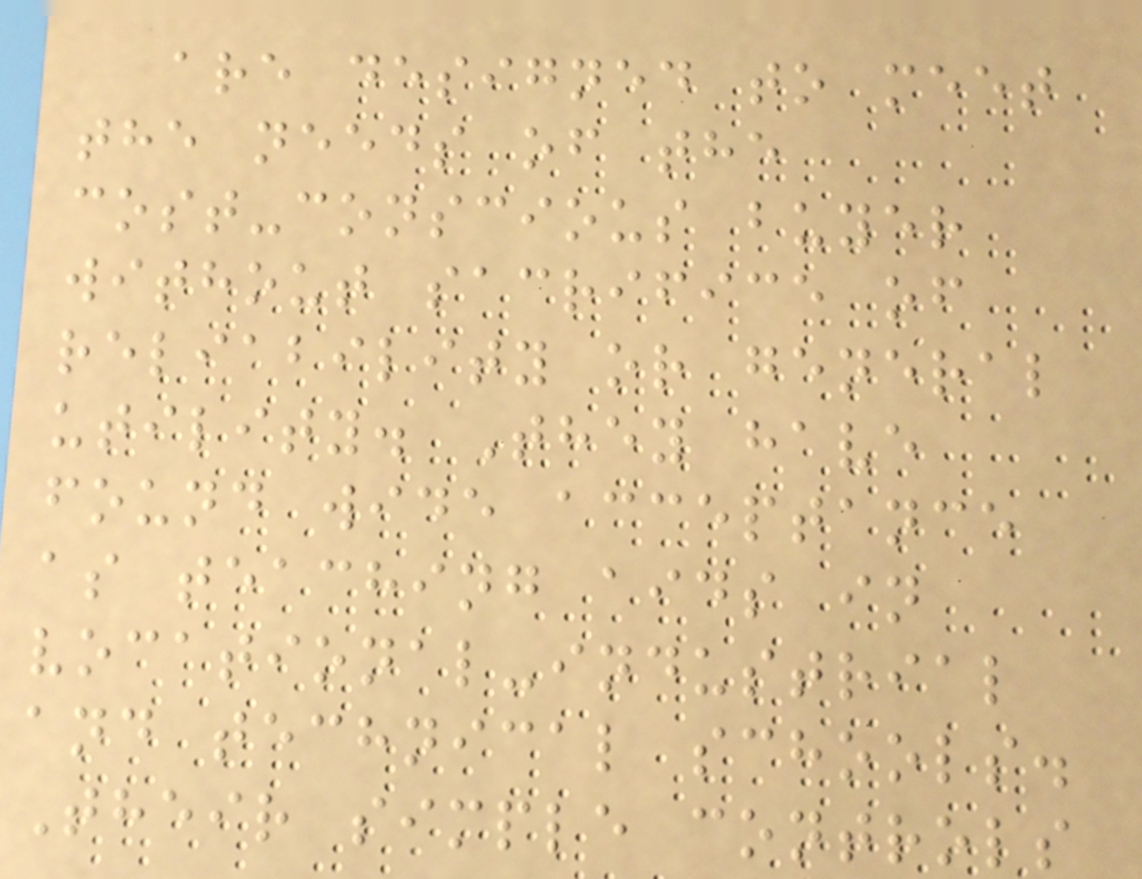are designed to meet
the needs of the
cost-conscious buyer
without sacrifice of
reliability or general
utility. They have
found wide acceptance
as teaching aids in
vocational-industrial
and technical schools.
Their simple controls
